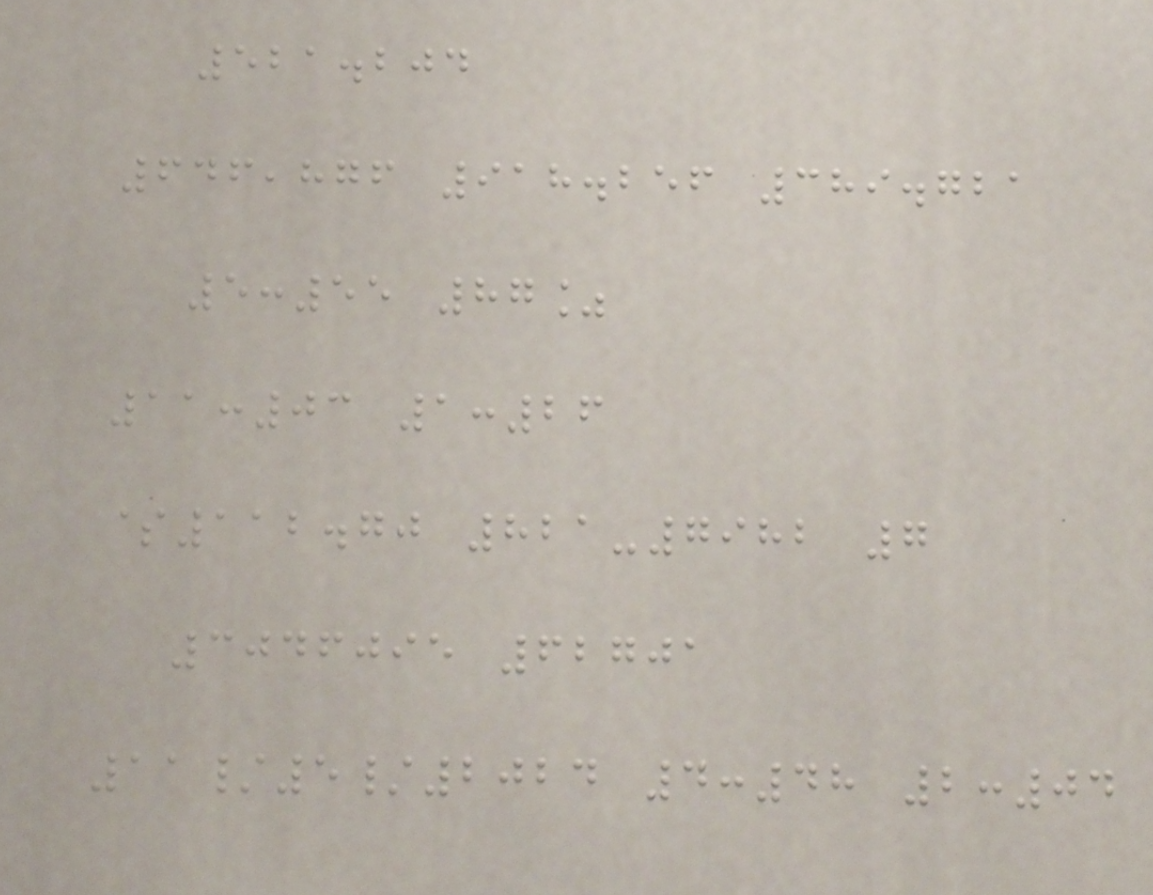521.204
646,876 918.256 389.721
5:55 87%
11:03 1:26
$112.70 821-7982 7
3046095 62701
11/5/2024 4:48 2:04
